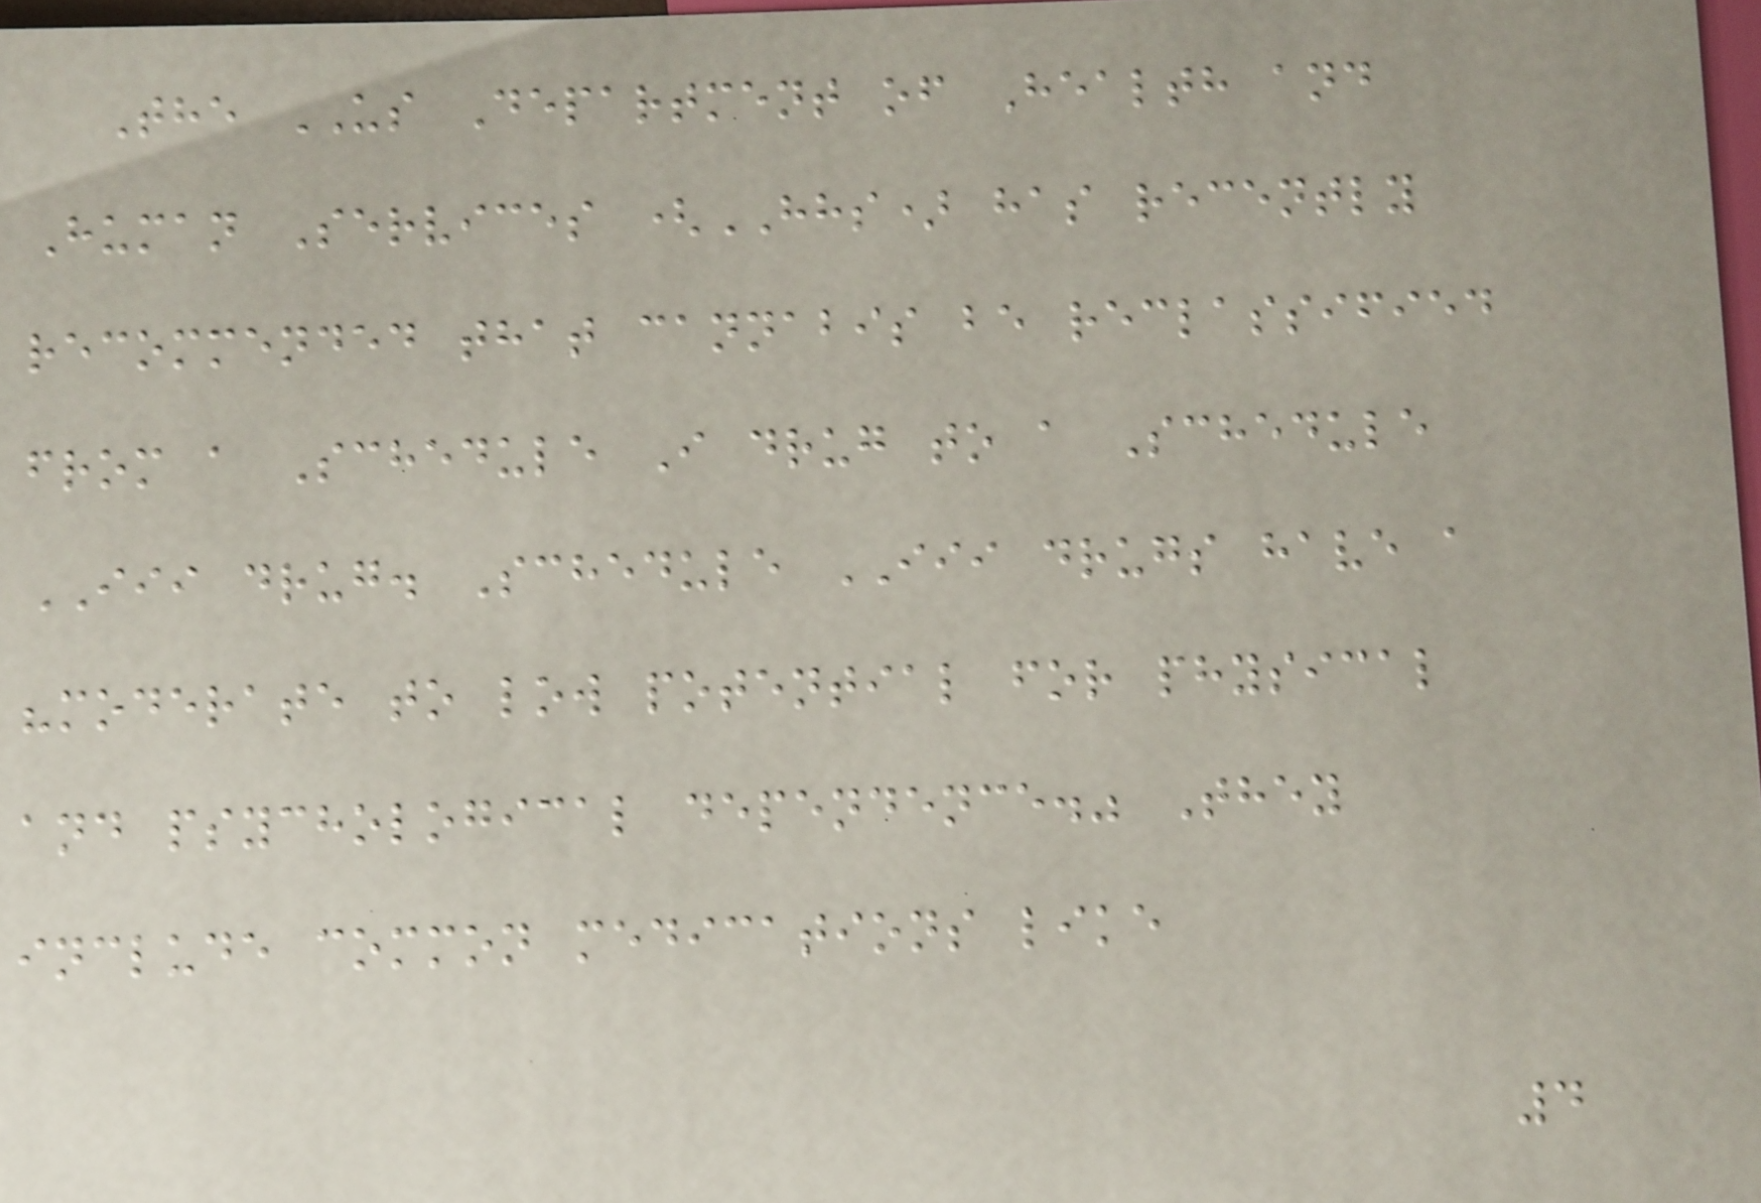The US Department of Health and
Human Services (HHS) has recently
recommended that cannabis be reclassified
from a Schedule I drug to a Schedule
III drug. Schedule III drugs have a
"moderate to low potential for physical
and psychological dependence." They
include common medications like
4
